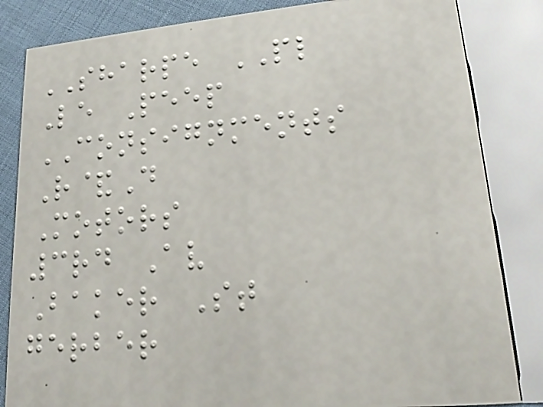SHARPE PL
Le Peep
CONSIGNMENTS
R&D
Motors
3rd Av
Baker St
gerber
